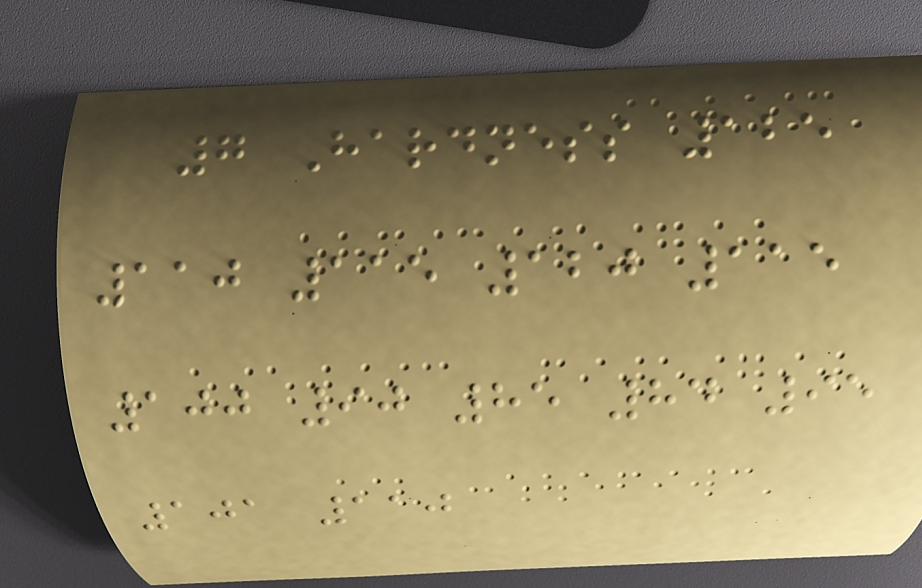7 Hardness 125
110 115 120 115
100 90 85 84 95
101 110
